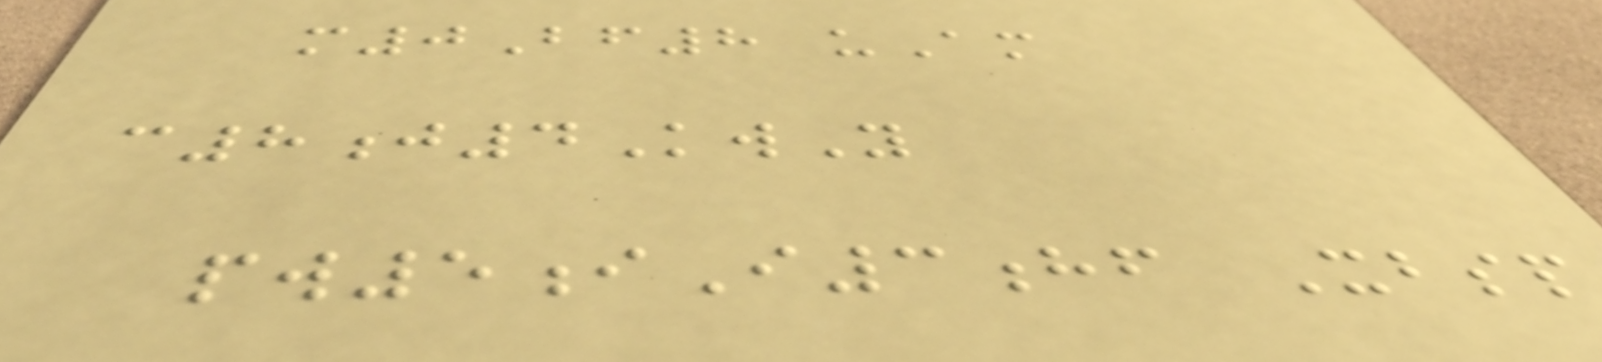m0Bf8 uAm
c8j4KwY
pw5iI3hf Xbsp
